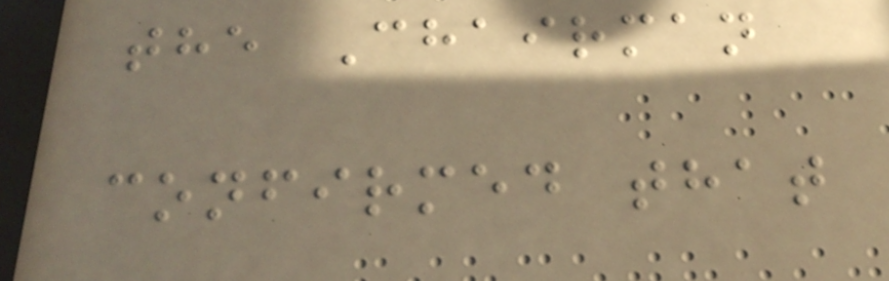the Chairman
confirmed that
